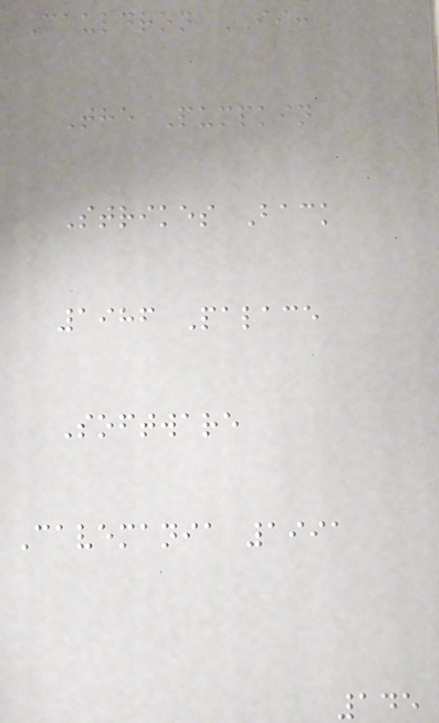Cauldron II:
The Pumpkin
Strikes Back
1986 Palace
Software
Cavemania 1991
145
